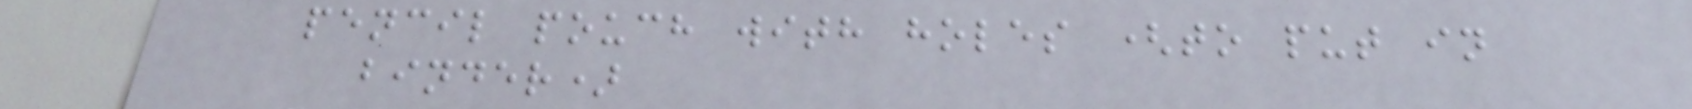pencil pouch with holes (to put in
binder)
